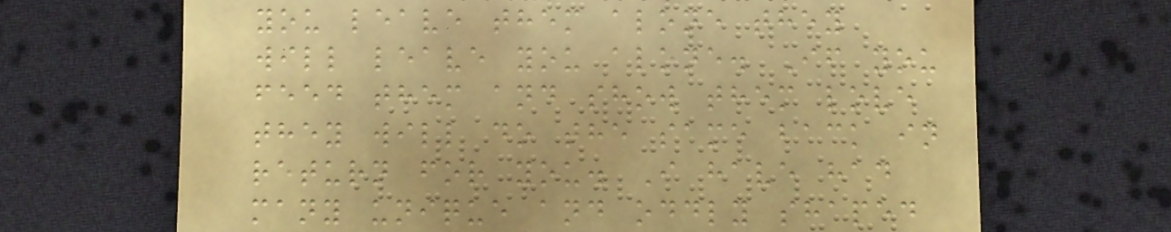you leave them alone they
will leave you alone. If you
feed them and show them love
they will do the same back in
return for you. I have had
many unique and oddly shaped
